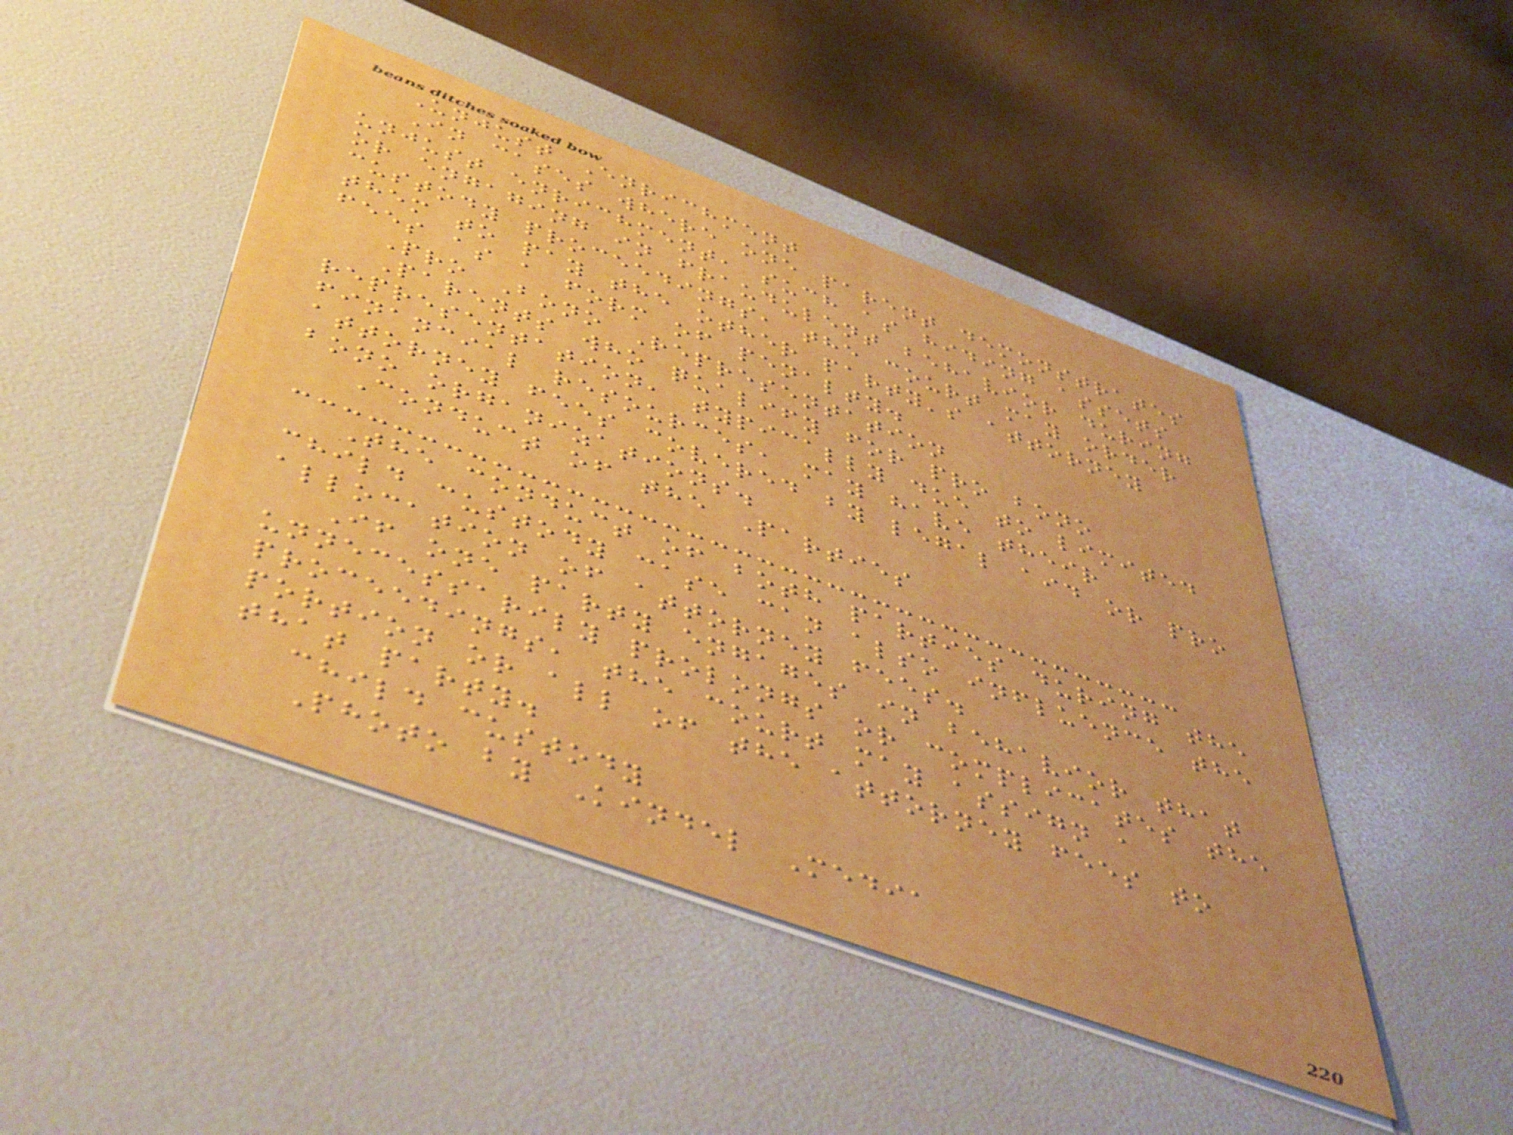Unjust Enrichment
In cases where one parent demonstrates
unjust enrichment, such as hiding assets
or engaging in fraudulent behavior during
custody proceedings, the court may order
them to pay the other party's attorney
fees as a form of penalty.
Pro Bono Representation
Parents who qualify for pro bono
representation, typically due to limited
financial resources, may have their
attorney fees covered by legal aid or pro
bono organizations.
Conduct of the Parties
The conduct of both parties during the
child custody case can also influence the
allocation of attorney fees.
If one party engages in behavior that
unnecessarily prolongs or complicates the
proceedings, the court may assign a
portion or all of the attorney fees to
that party.
child custody
Photo by Kindel Media
